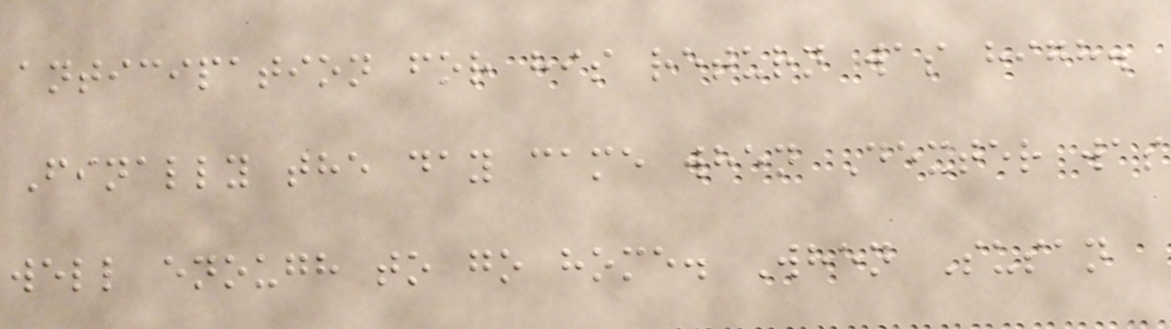anticipation for his return was high.
Finally the day came when Dexter was
well enough to go home. When Susan
